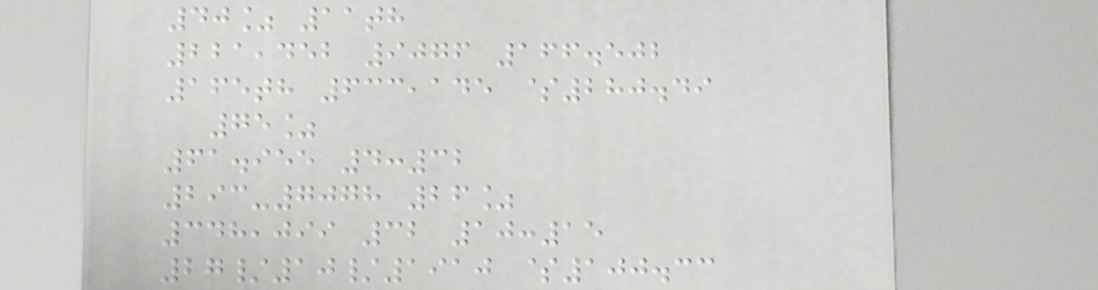40% 11th
221,452 9076 166.502
165th 633,145 $280.49
75%
61.955 4:32
293-7078 26%
348,099 32 10:15
27/10/1910 $100.33
